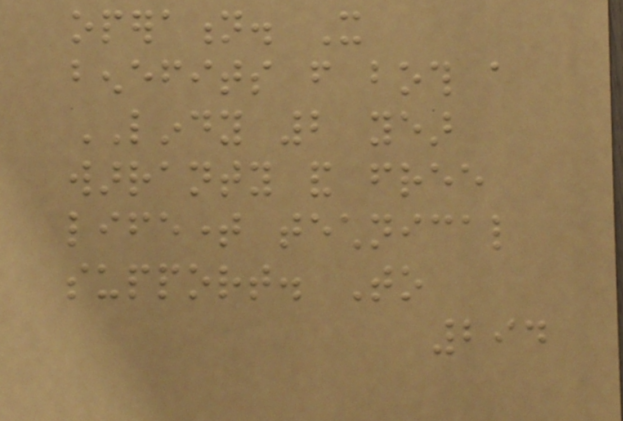operation. It
benefits from both a
LINDY 2 year
warranty and free
lifetime technical
support. To
294
